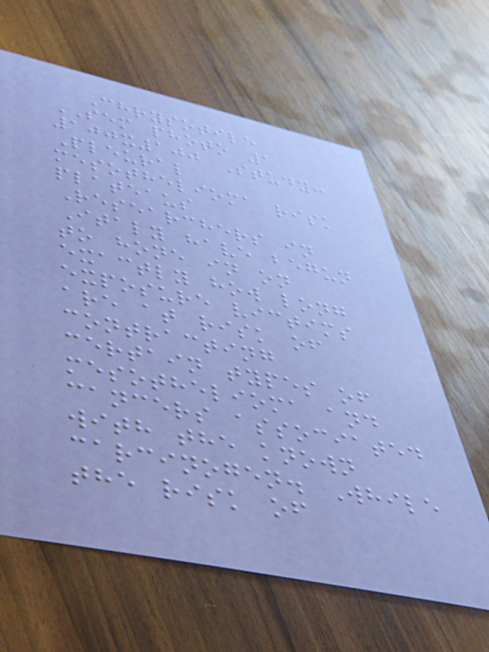Chrysotile
SEM photo 1
100x100 Study:
Pleural
mesothelioma risk
plateaus
Researchers in
Italy have begun
to hone in on
exactly how long
exposure victims
are at risk of
contracting
certain types of
mesothelioma and
cancers associated
with the known
carcinogen. While
the risk of
